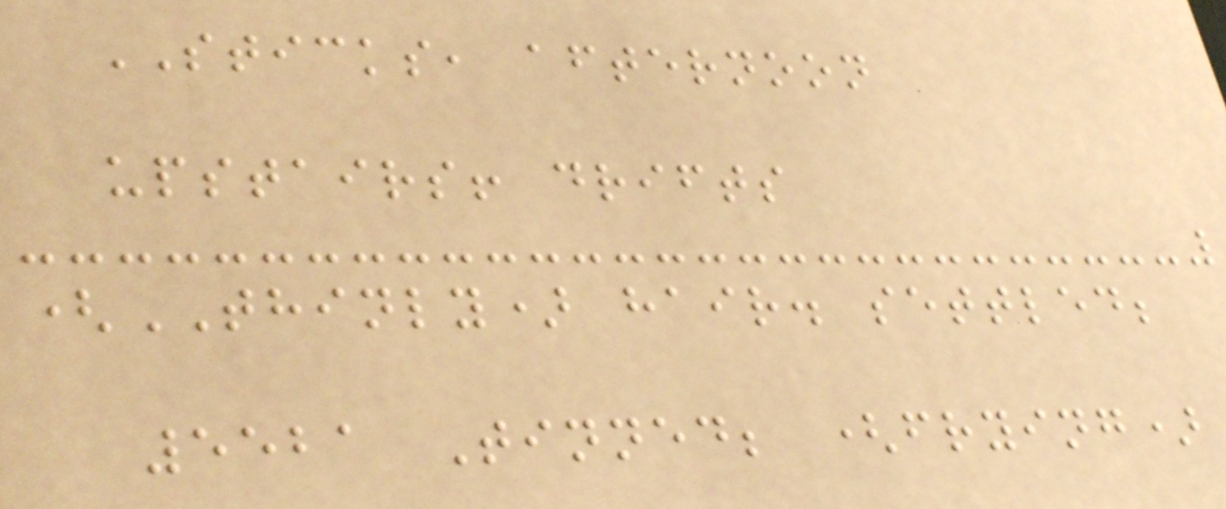STICKS, afternoon
upstairs! drifts
(THINLY) hair. settled;
5521 Tinned; (frying)
